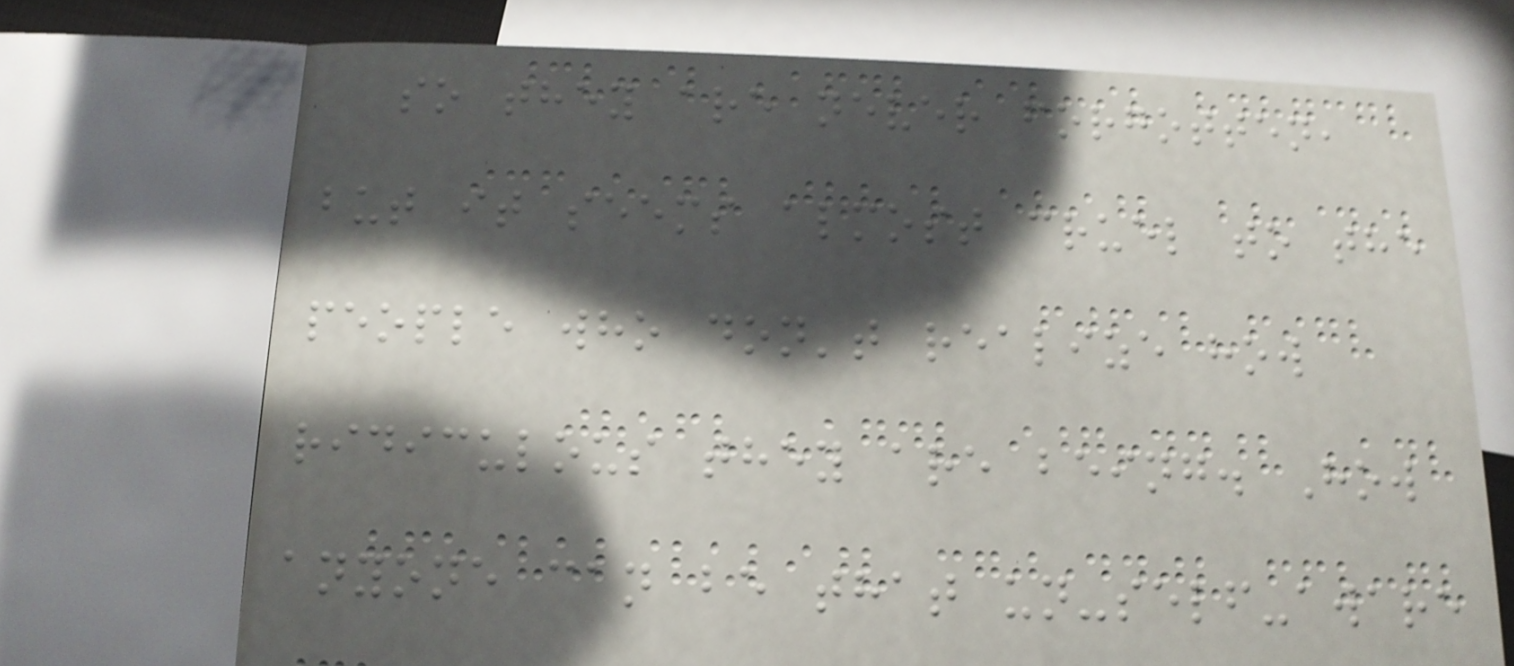so they are never forgotten,
but it seems almost cruel to the
people who don't realize how
ridiculous they are being. How
anyone can be that un-self-aware
